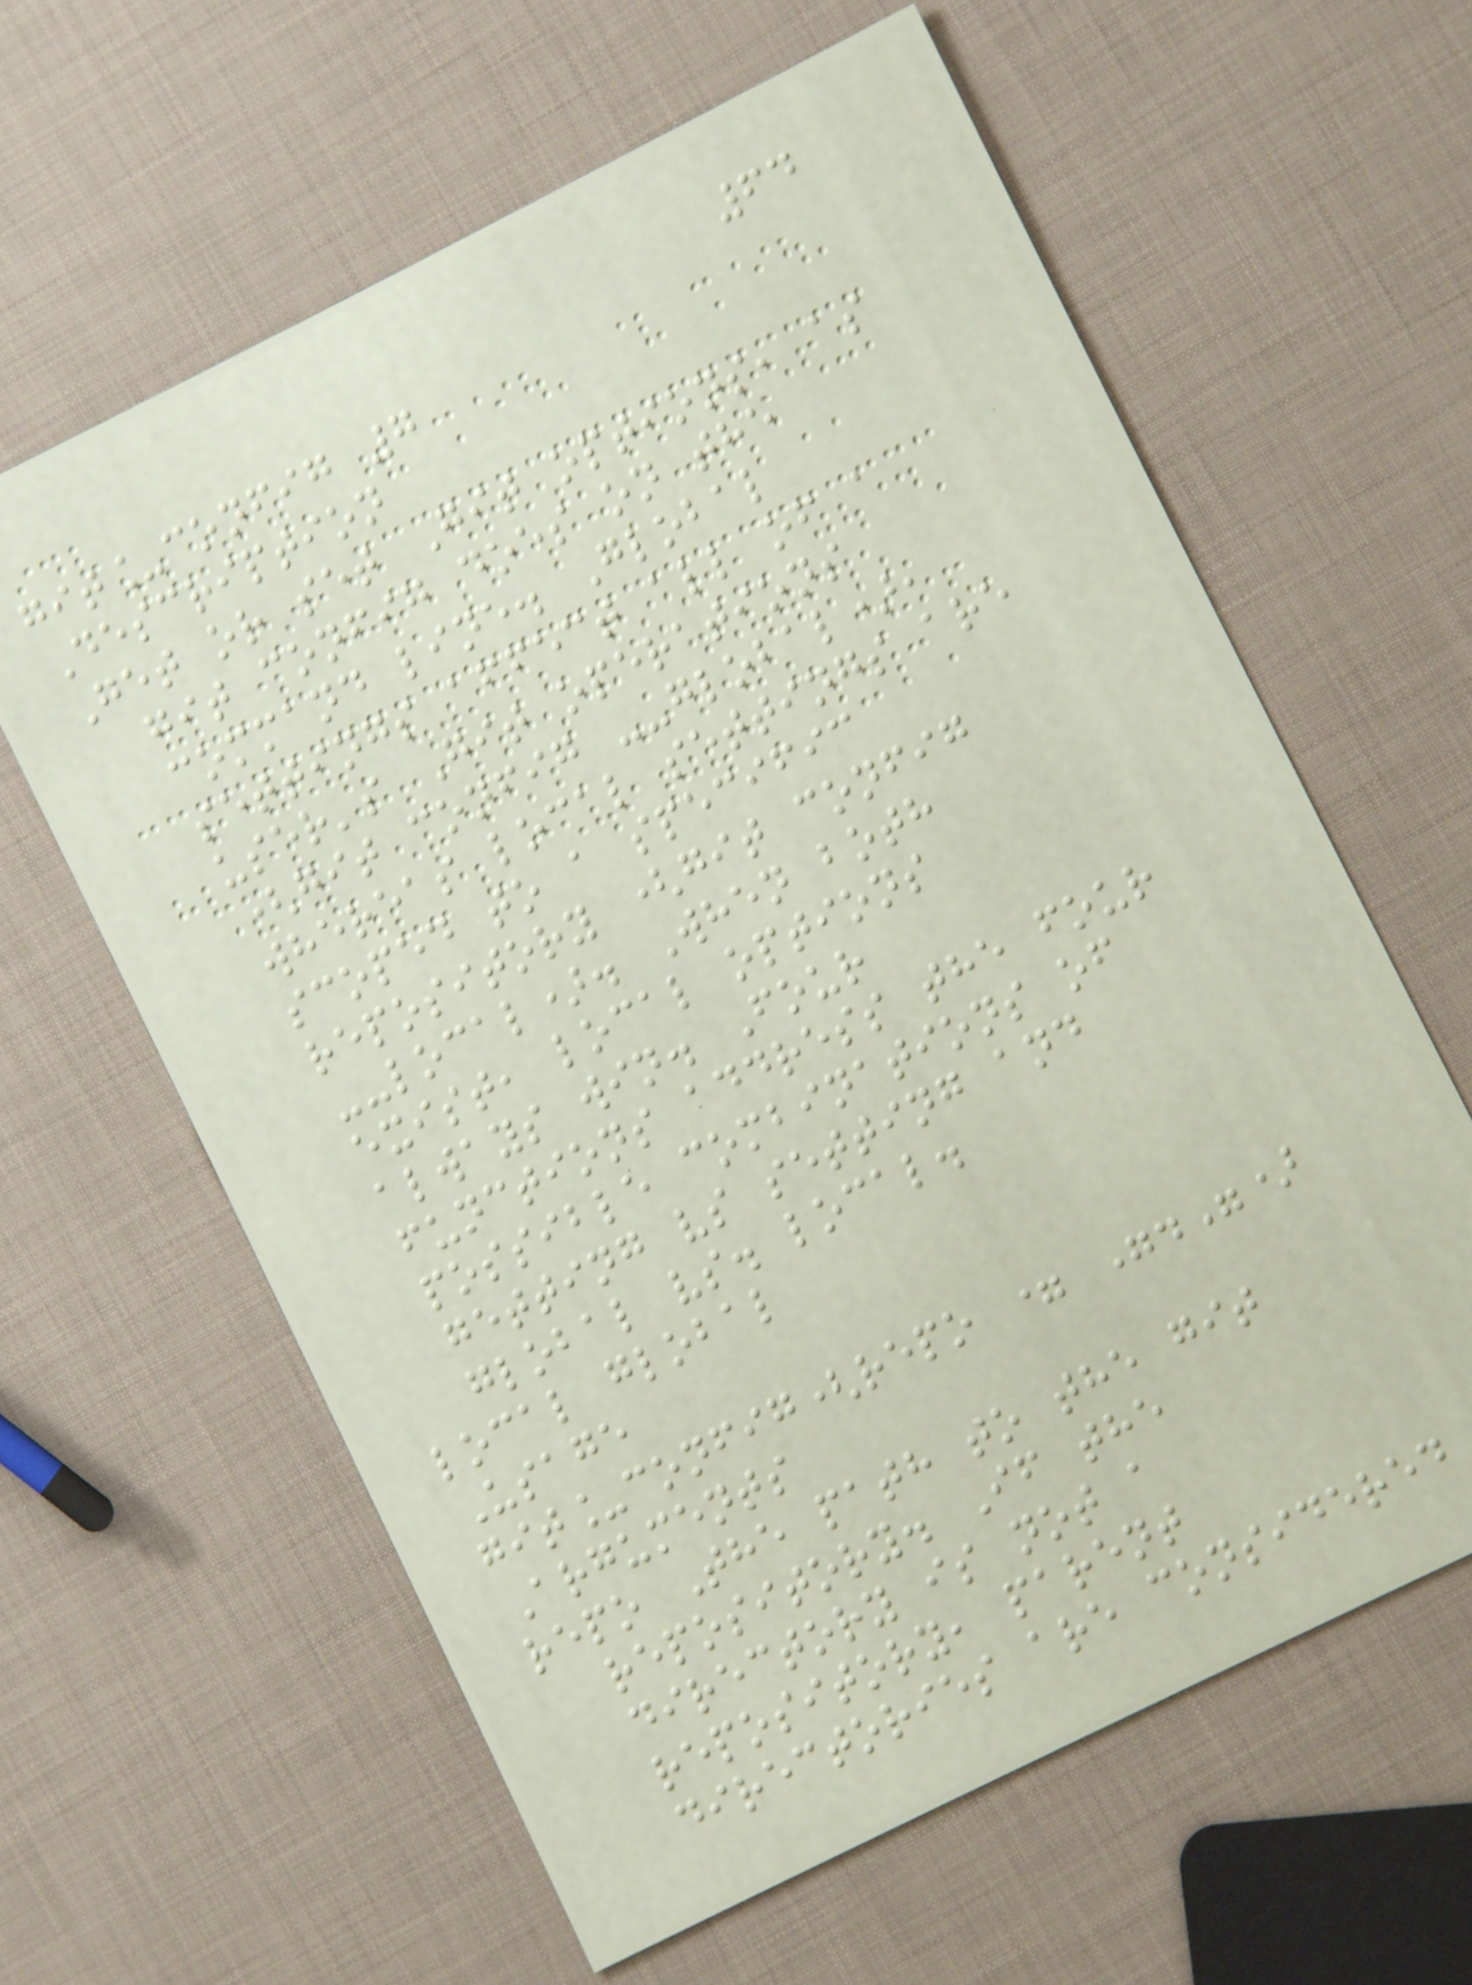64
git_config 7
Description
Get or set Git options, as
git config does on the
command line. Global
settings affect all of a
user's Git operations
(git config --global),
whereas local settings are
scoped to a specific
repository (git config
--local). When both
exist, local options
always win. Four
functions address the four
possible combinations of
getting vs setting and
global vs. local.
local global
Usage
git_config(repo = ".")
Arguments
repo The path to the git
repository. If the
directory is not a
repository, parent
directories are considered
